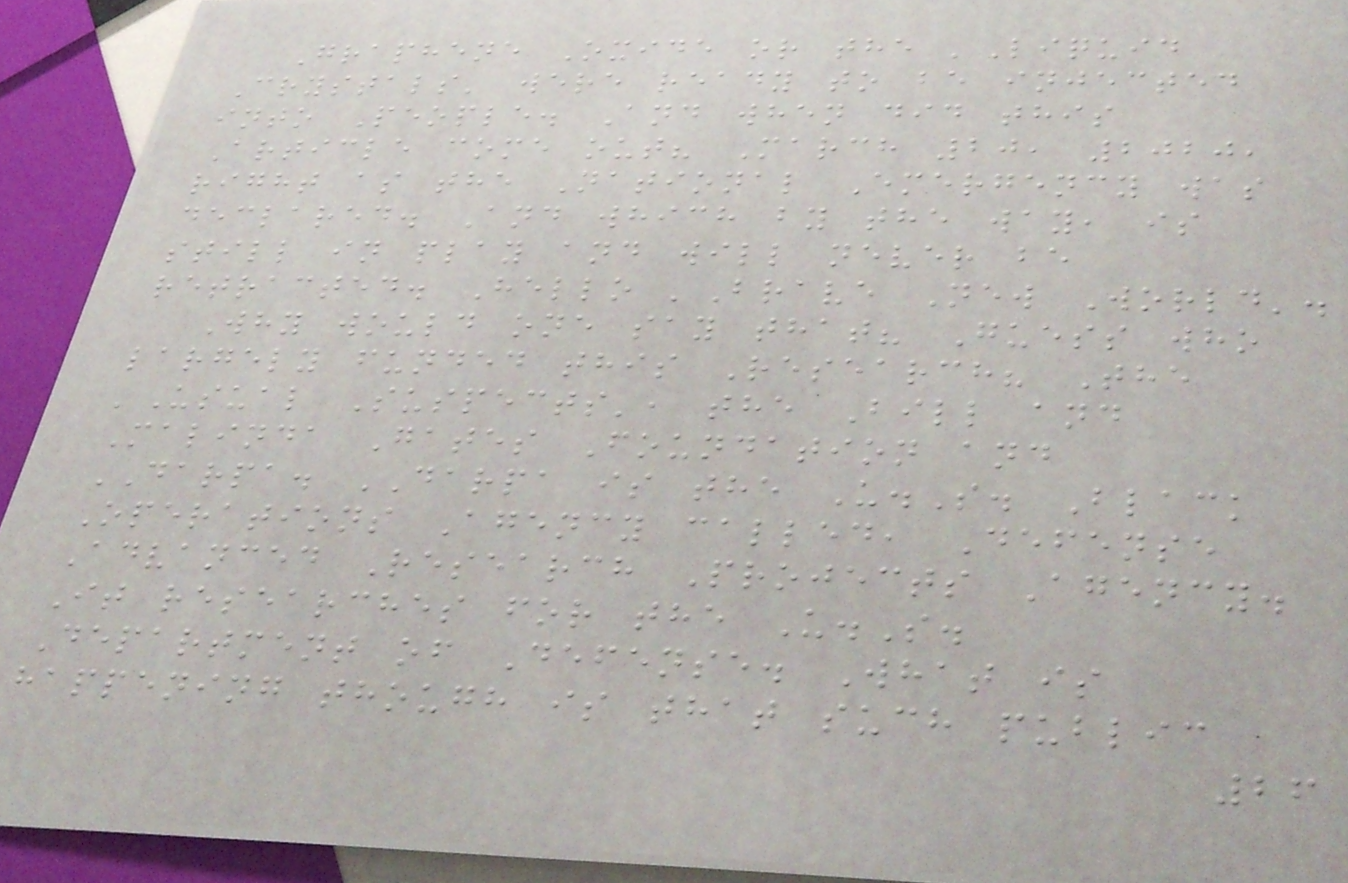Graphene Oxide or the 'Liquid
Crystals' were ready to be injected
into People. And when did this
Article come out? March 20, 2020,
right as the National Emergency was
declared. And which by the way, is
still in play and will never be
retracted. Hello 'Brave New World'.
Why would one say that? Guess who
largely funded this Research? The
'Usual Suspects', the Bill and
Malinda Gates Foundation and
DARPA. DARPA is the U.S. Black
Operations Agency called, Defense
Advanced Research Projects Agency.
It researches for the U.S.
Department of Defense. What is
happening though is that such public
26
